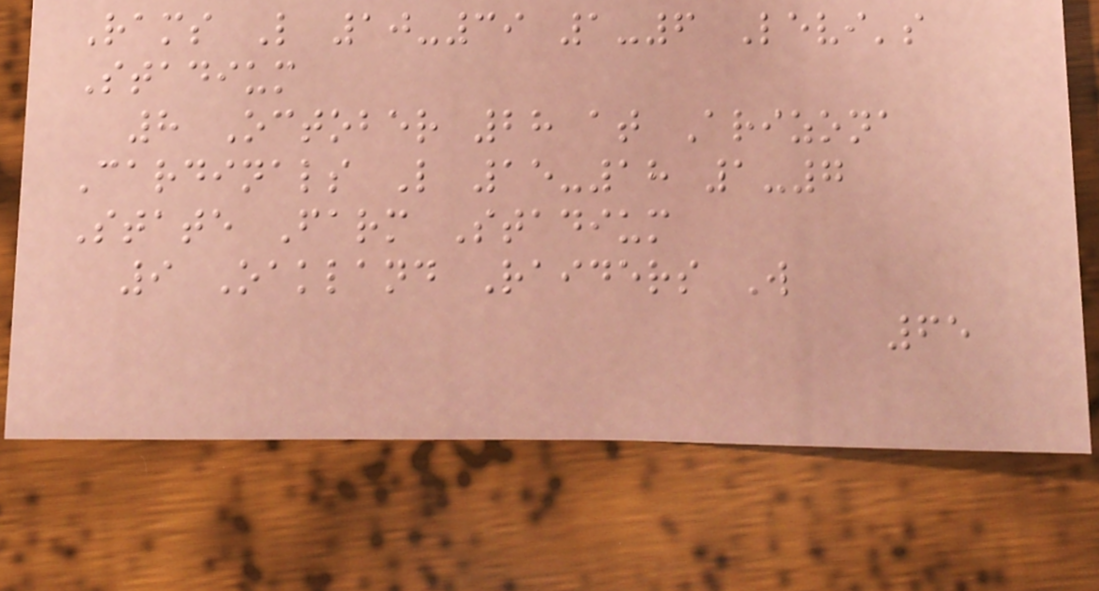Rams L 10-39 1-6 Levi's
Stadium
8 October 28 at Arizona
Cardinals L 15-18 1-7
State Farm Stadium
9 Oakland Raiders W
65
